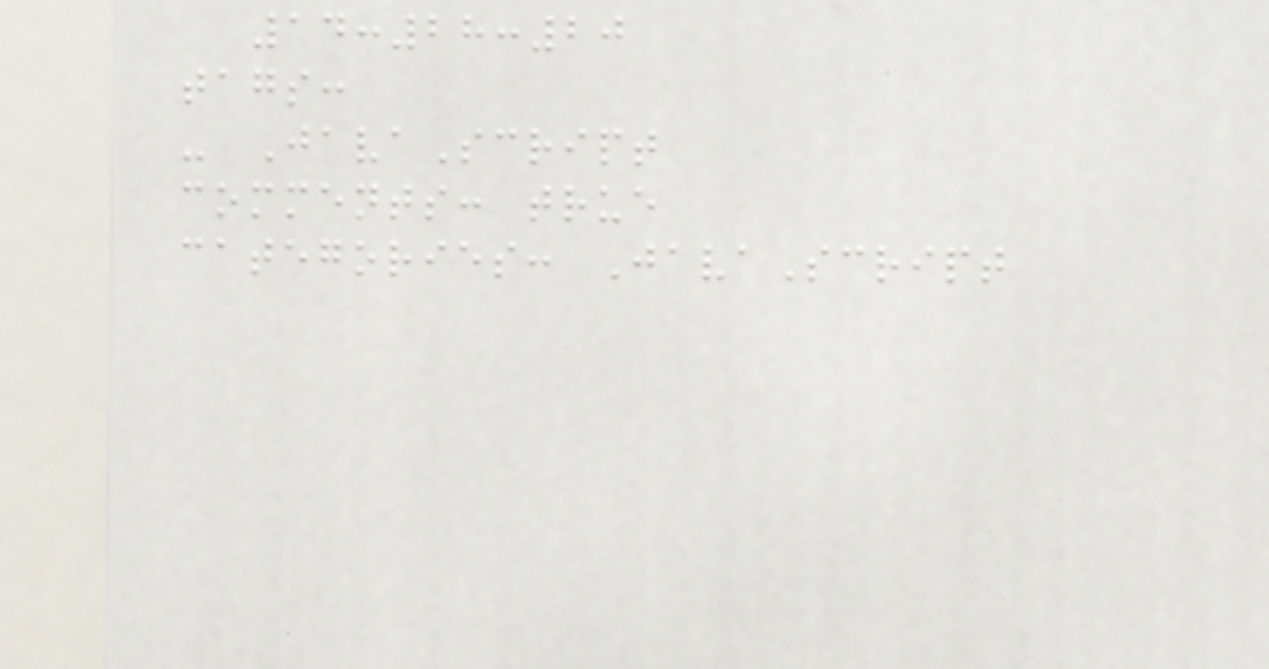14:28:20
tags:
- JavaScript
comments: true
categories: JavaScript
